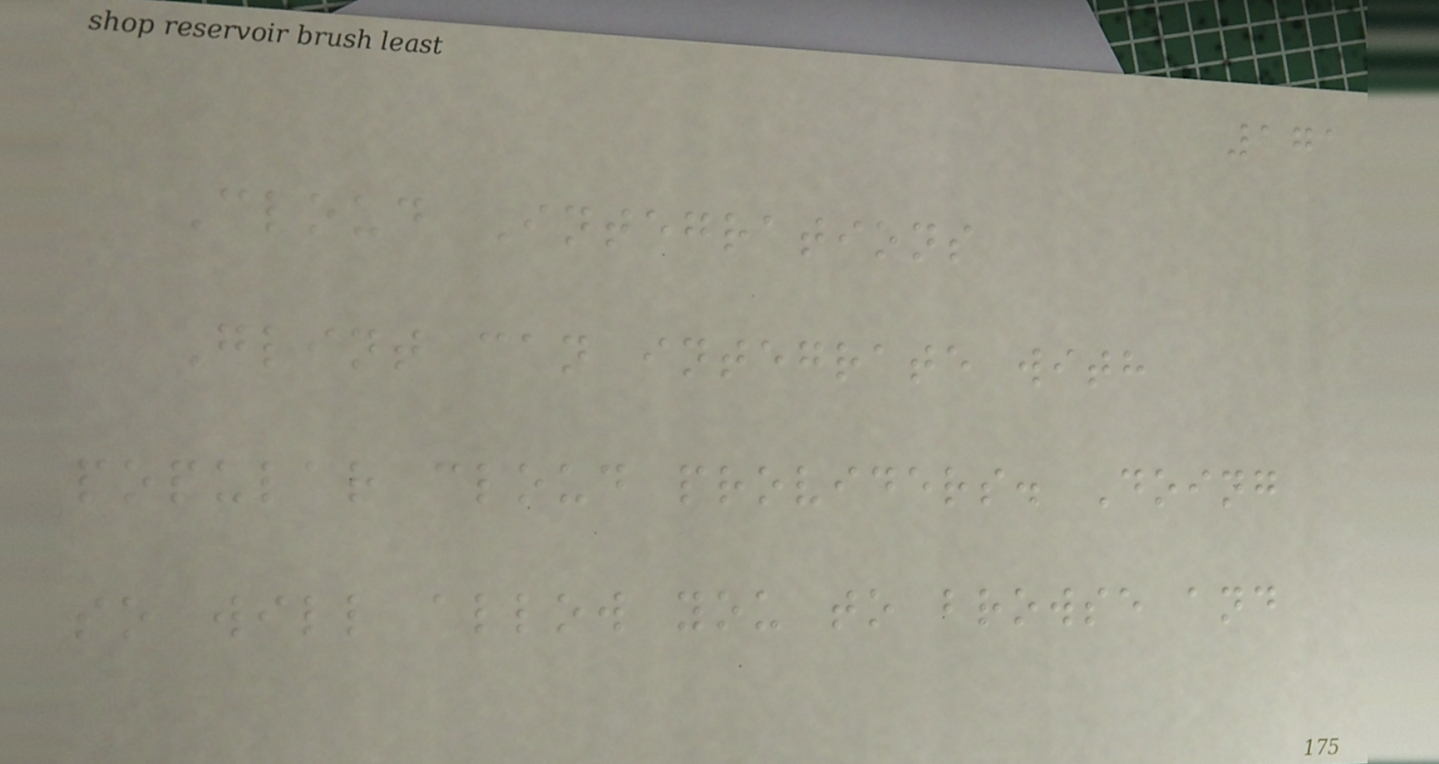171
Cloud Integrations
Glint can integrate with
popular cloud providers. Doing
so will allow you to browse and
